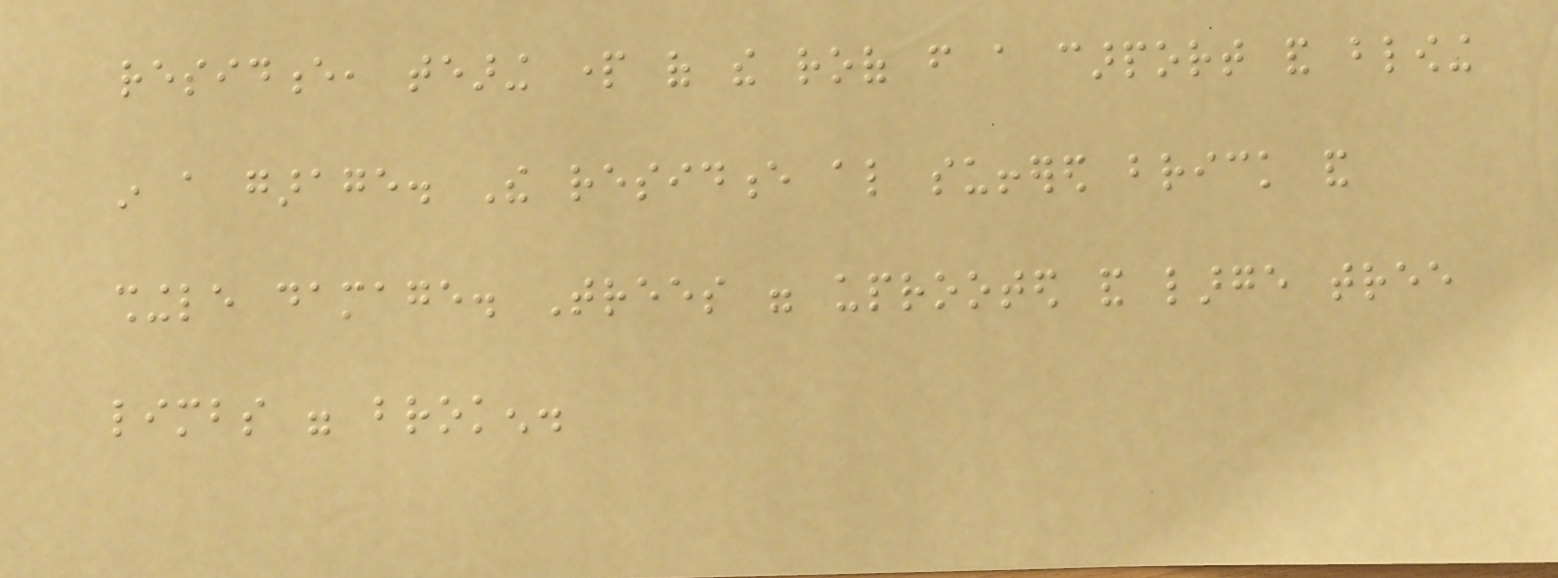residence, tearing part of the roof from a carport and blowing
in a garage. The residence also suffered brick and
shingle damage. Trees were uprooted and large tree
limbs were broken.
